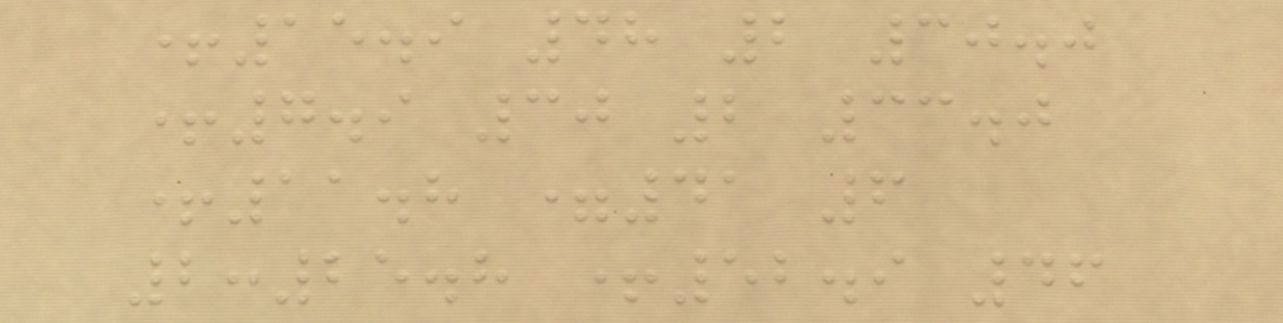+15.9 48 2 30.0
+7.9 30 2 33.0
+11.8 =41 6
2:25.8 +52.9 46
